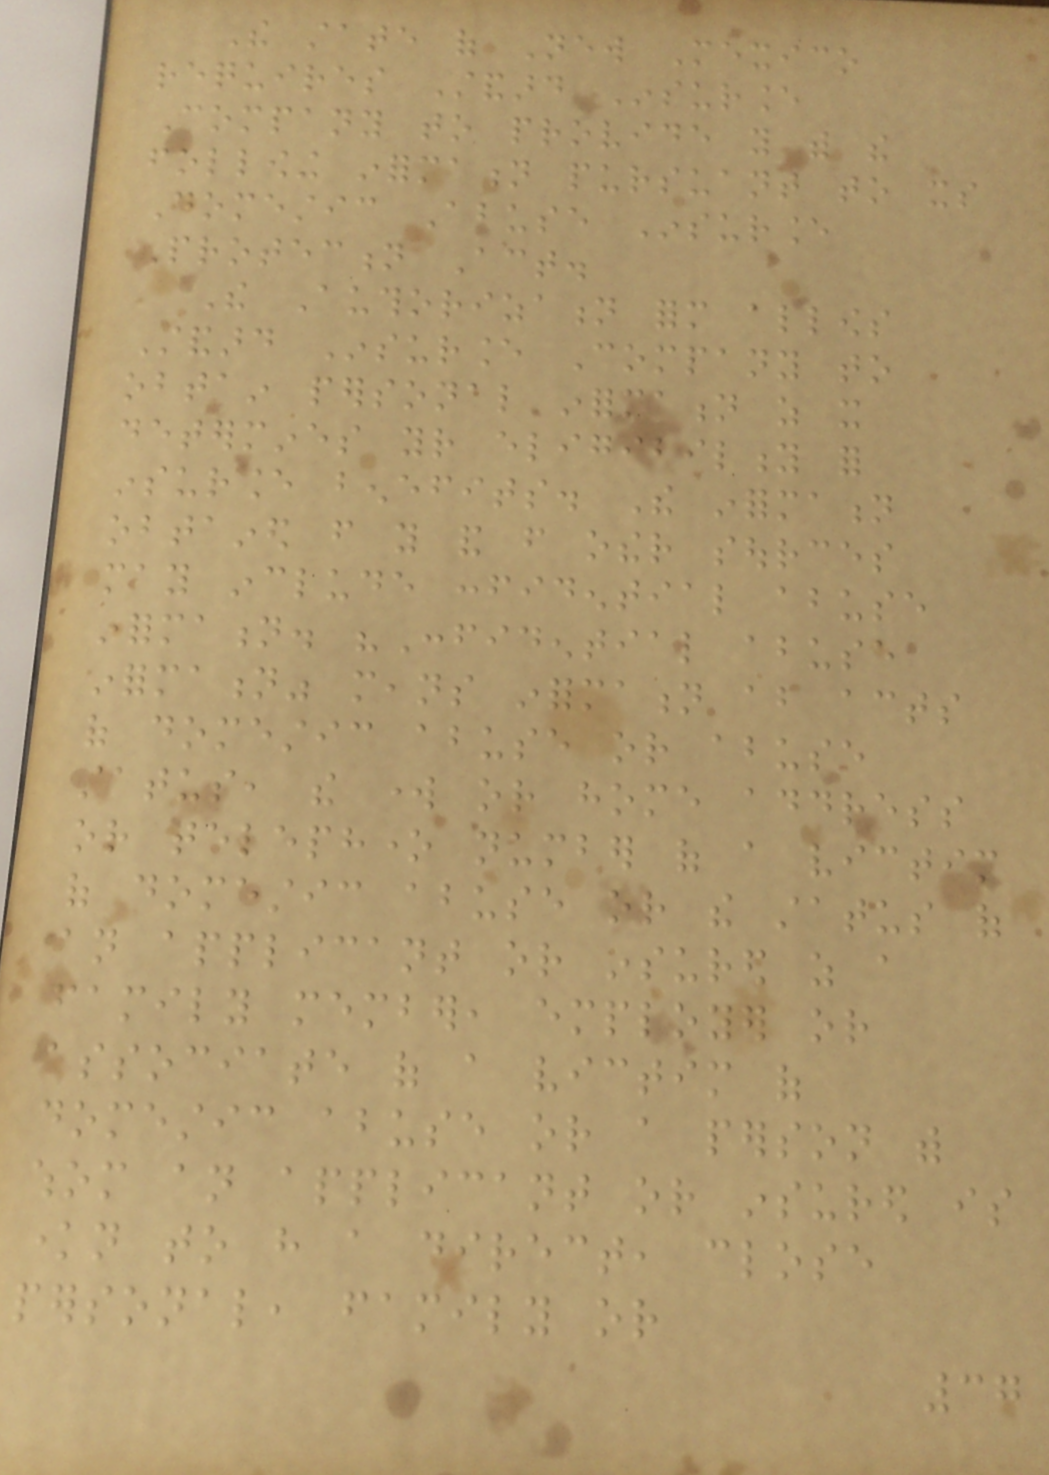The state of New Mexico
requires Standard Insurance
Company to provide you with the
following information pursuant to its
Domestic Abuse Insurance
Protection Act.
The Authorization form allows
Standard Insurance Company to
obtain personal information as it
determines your eligibility for
insurance benefits. The information
obtained from you and from other sources
may include confidential abuse
information. "Confidential abuse
information" means information about acts
of domestic abuse or abuse
status, the work or home address
or telephone number of a victim
of domestic abuse or the status of
an applicant or insured as a
family member, employer or
associate of a victim of
domestic abuse or a person with
whom an applicant or insured is
known to have a direct, close
personal, family or
37
